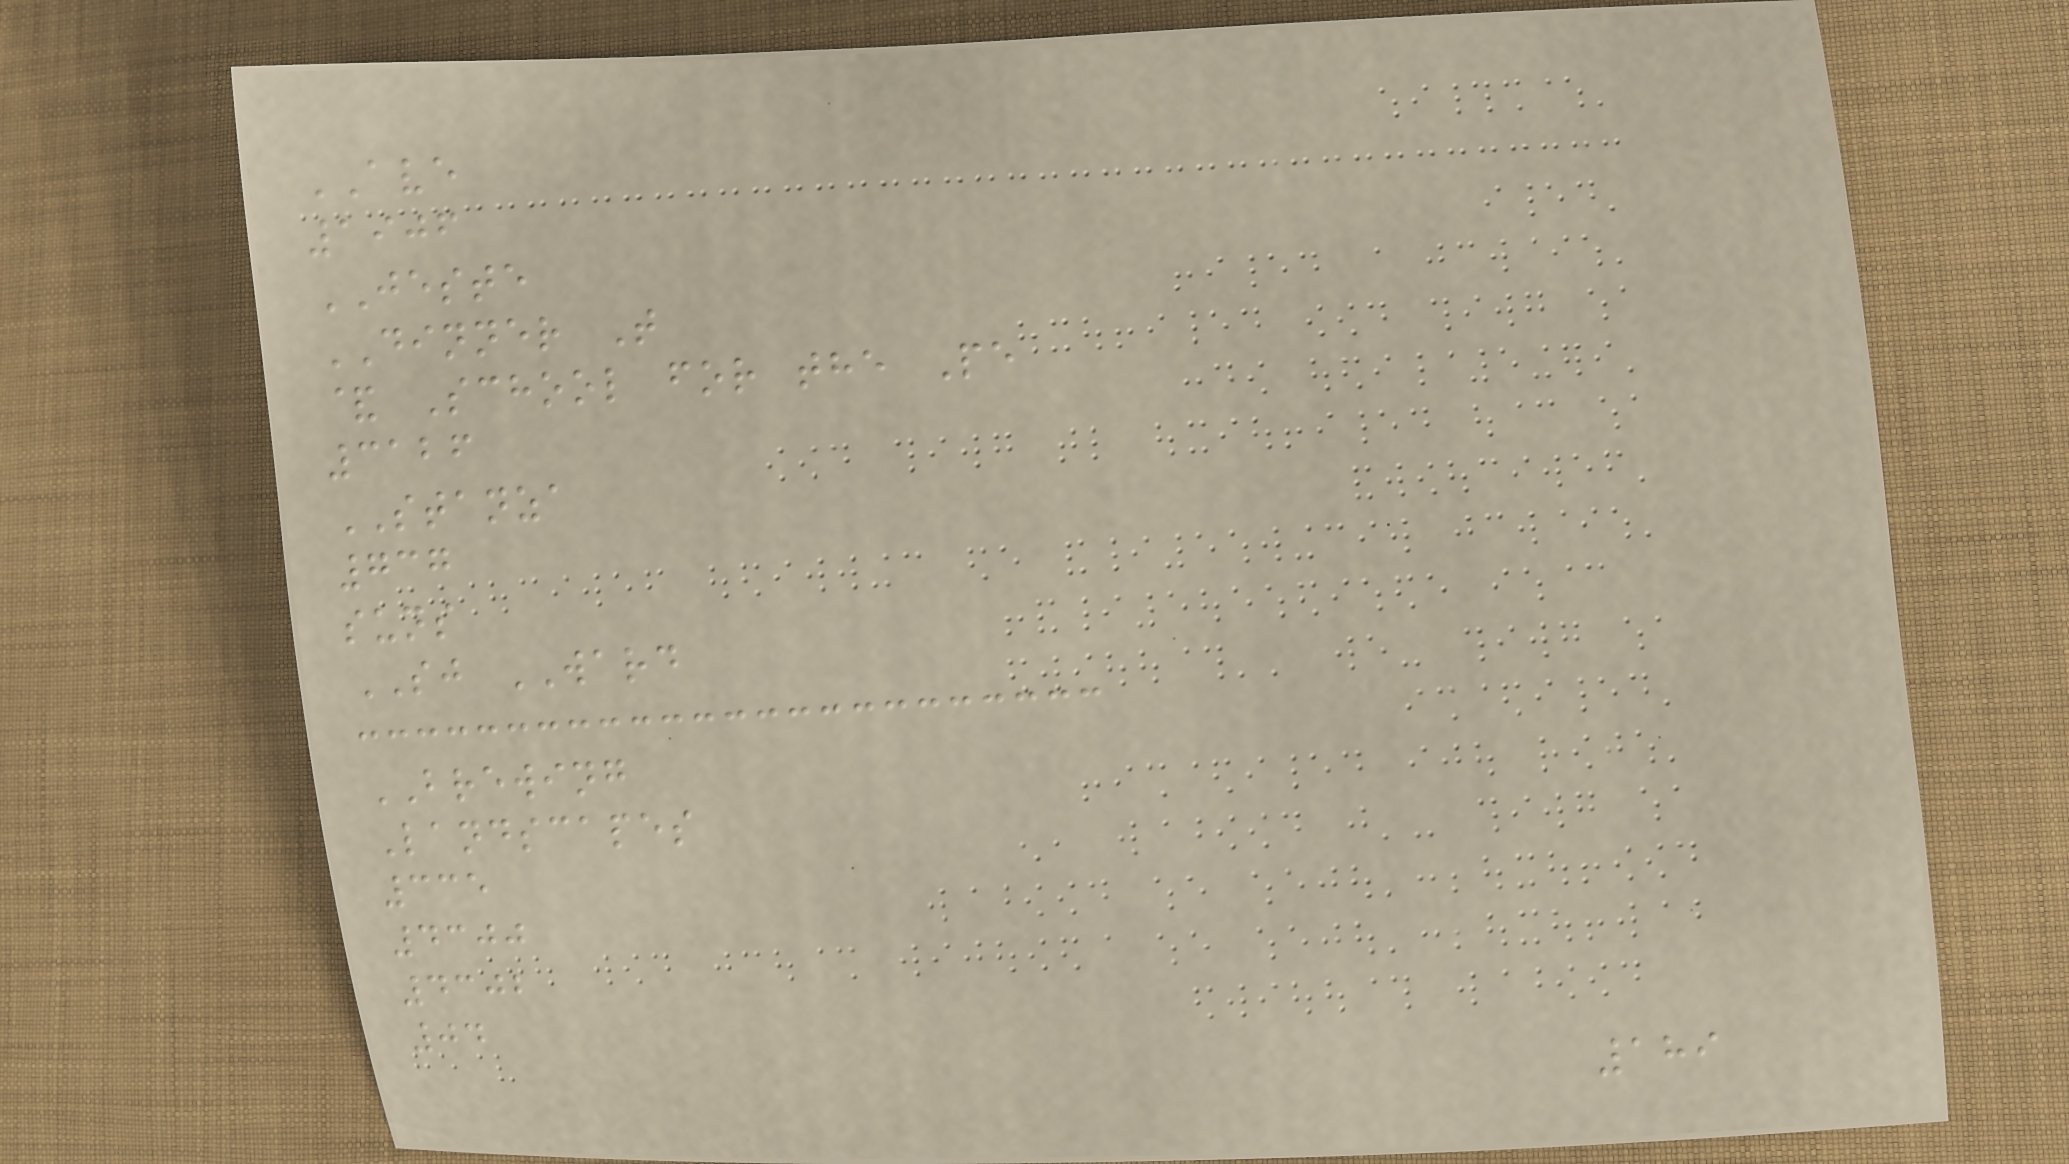AVE
1906
JESTE
DINNER T
& School for the Pe
3126
STANZA
737
suns
SJ WARD
BREWING
Landscapes
335
4300
4302
04
189
